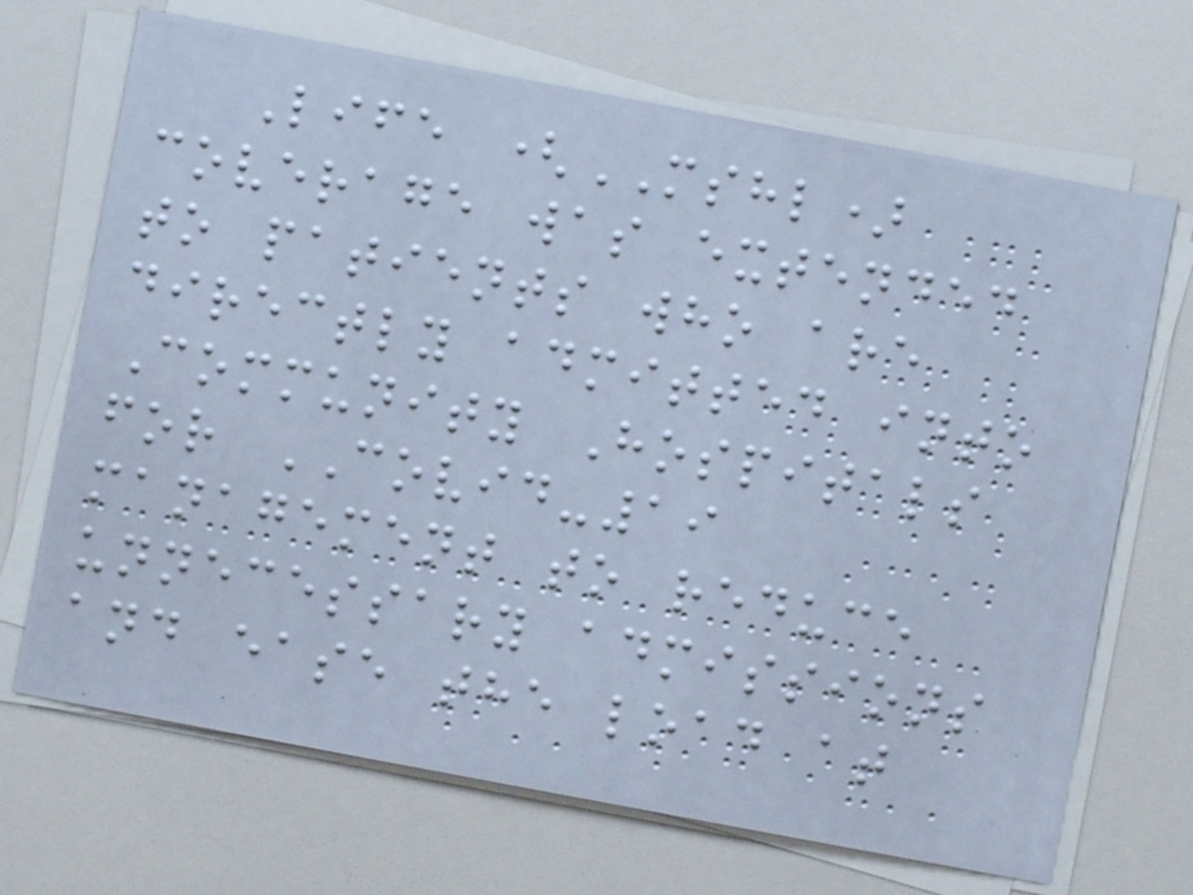Life (MSHL)
coverage was extended
to patients who are
directly admitted into
Community Hospitals
for COVID-19
management to reduce
unnecessary admissions
and ease the load at
